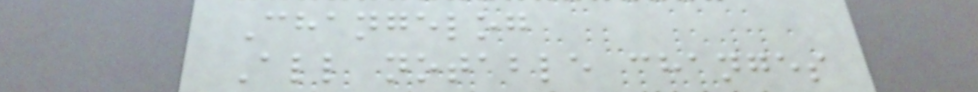Changelog
All notable changes
